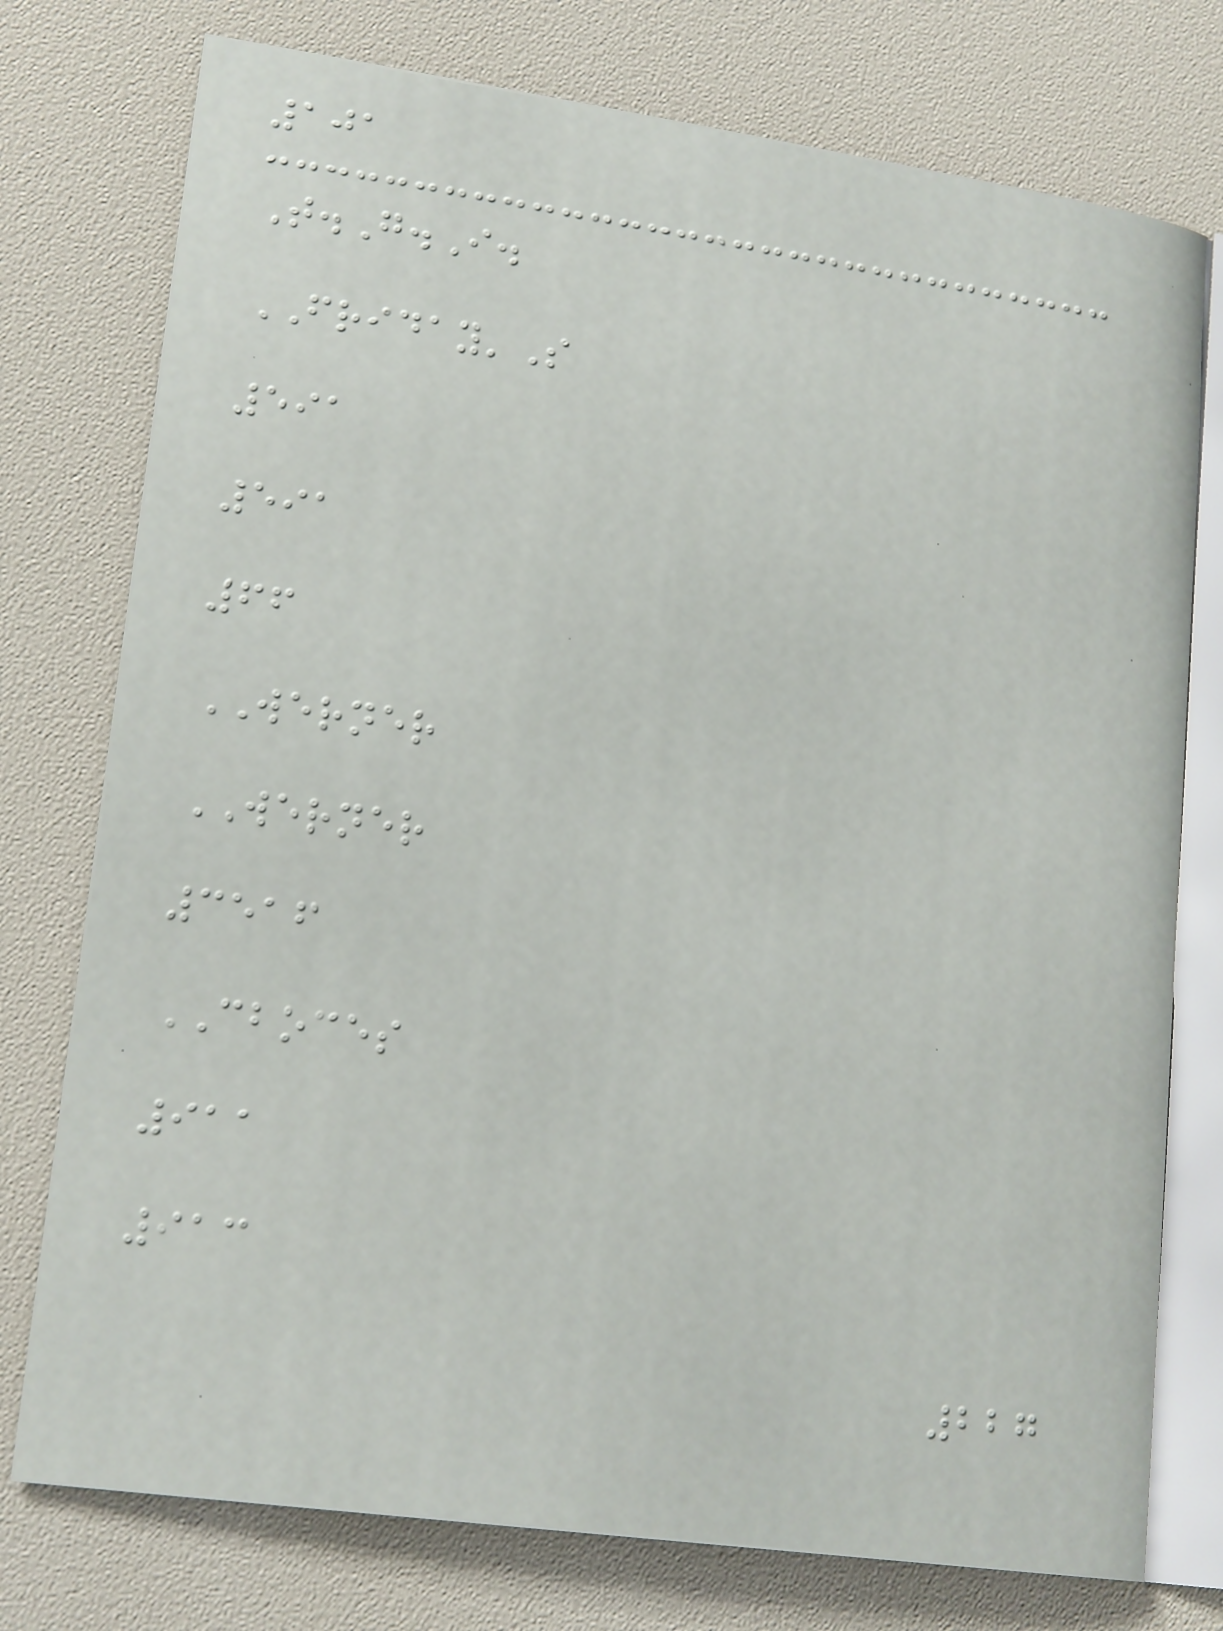101
T.G.I.
FRIDAY'S
591
591
66
WERNER
WERNER
3516
CBOCES
911
913
227
